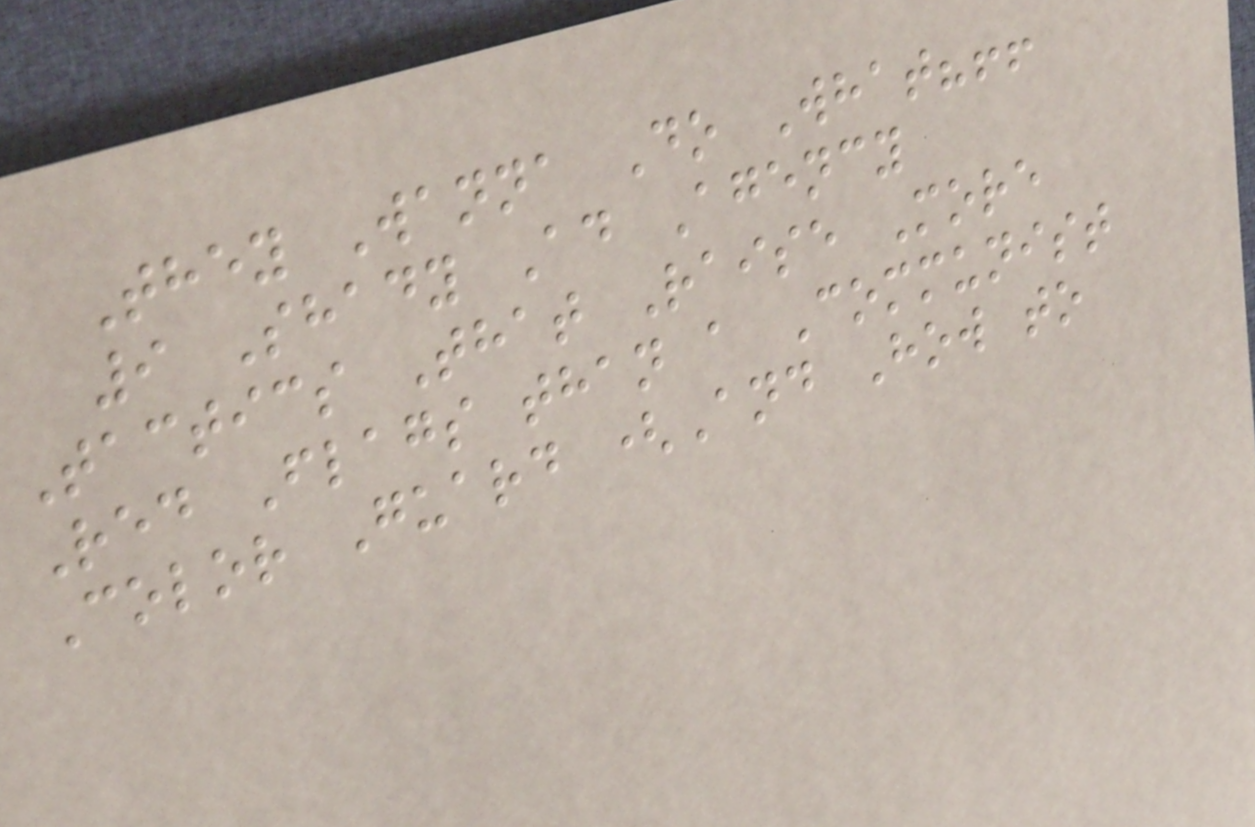They Wanna Do What?!!
9 Shady Ad Agency
Tactics That Raise More
Red Flags than a Communist
Color Guard (And How to
